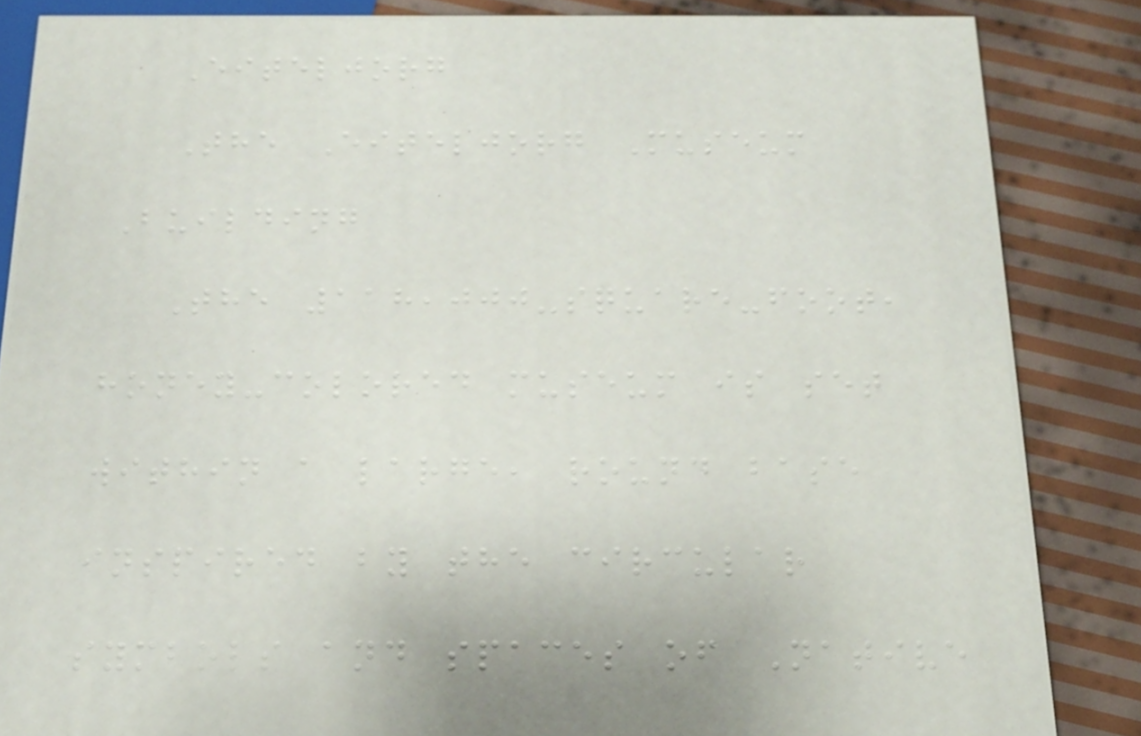Eiteljorg
The Eiteljorg Museum
Building
The 118,000-square-foot,
honey-colored museum is set
within a large, round base
inspired by the circular
symbols and spaces of Native
